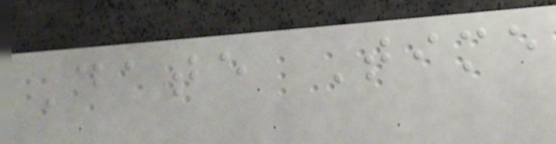Date Time
